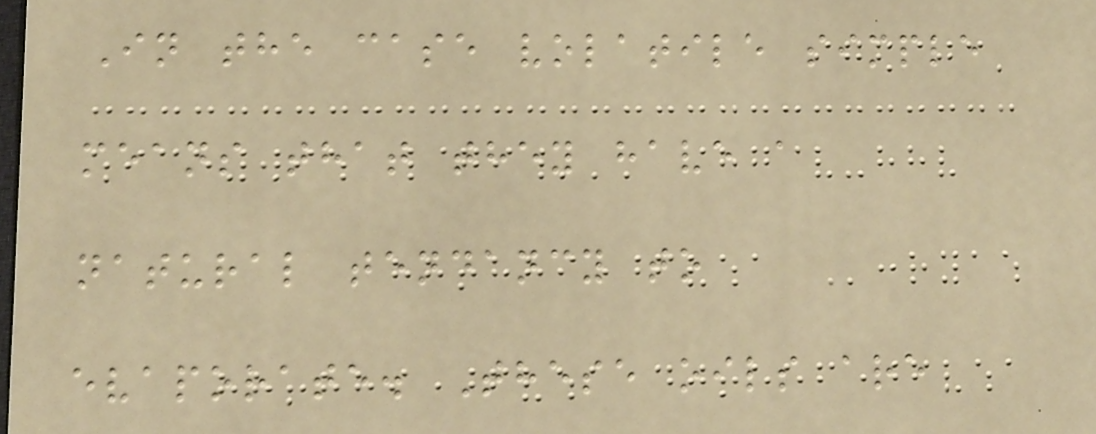In the case volatile simple
means that they have a
natural tendancy to
evaporate. These oils are
